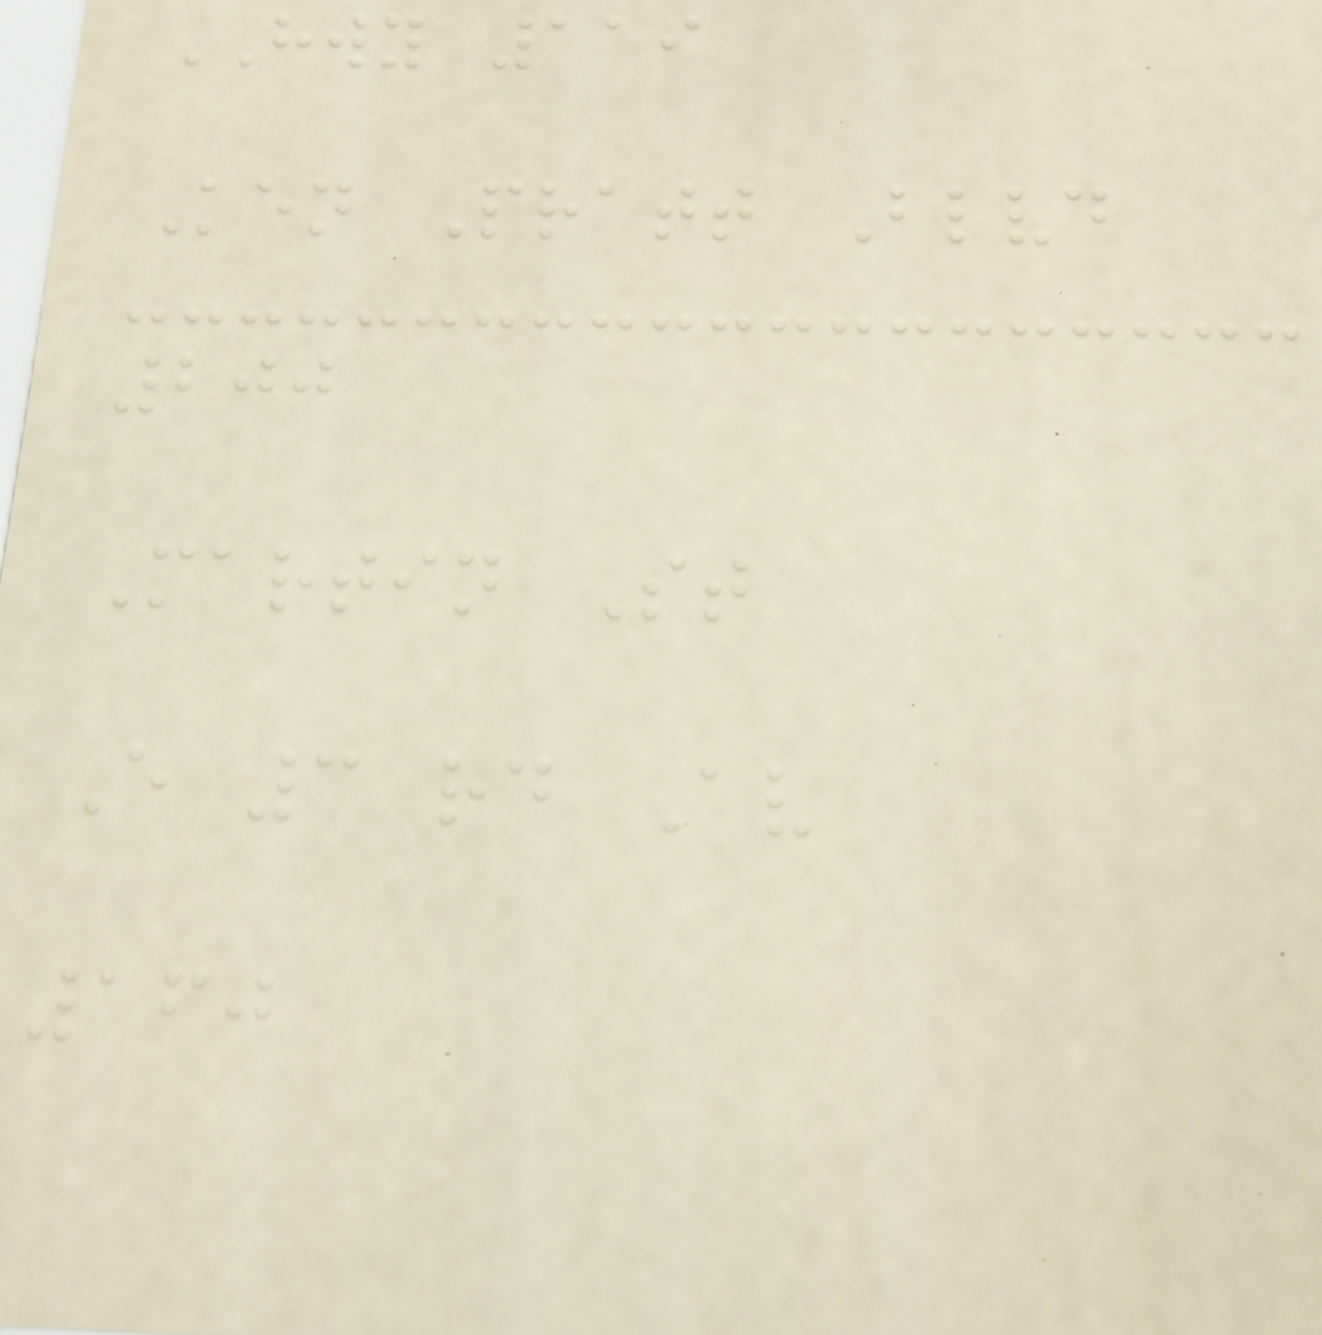HWY 119
Ken Pratt Blvd
200
Martin St
E 3 rd Av
160
